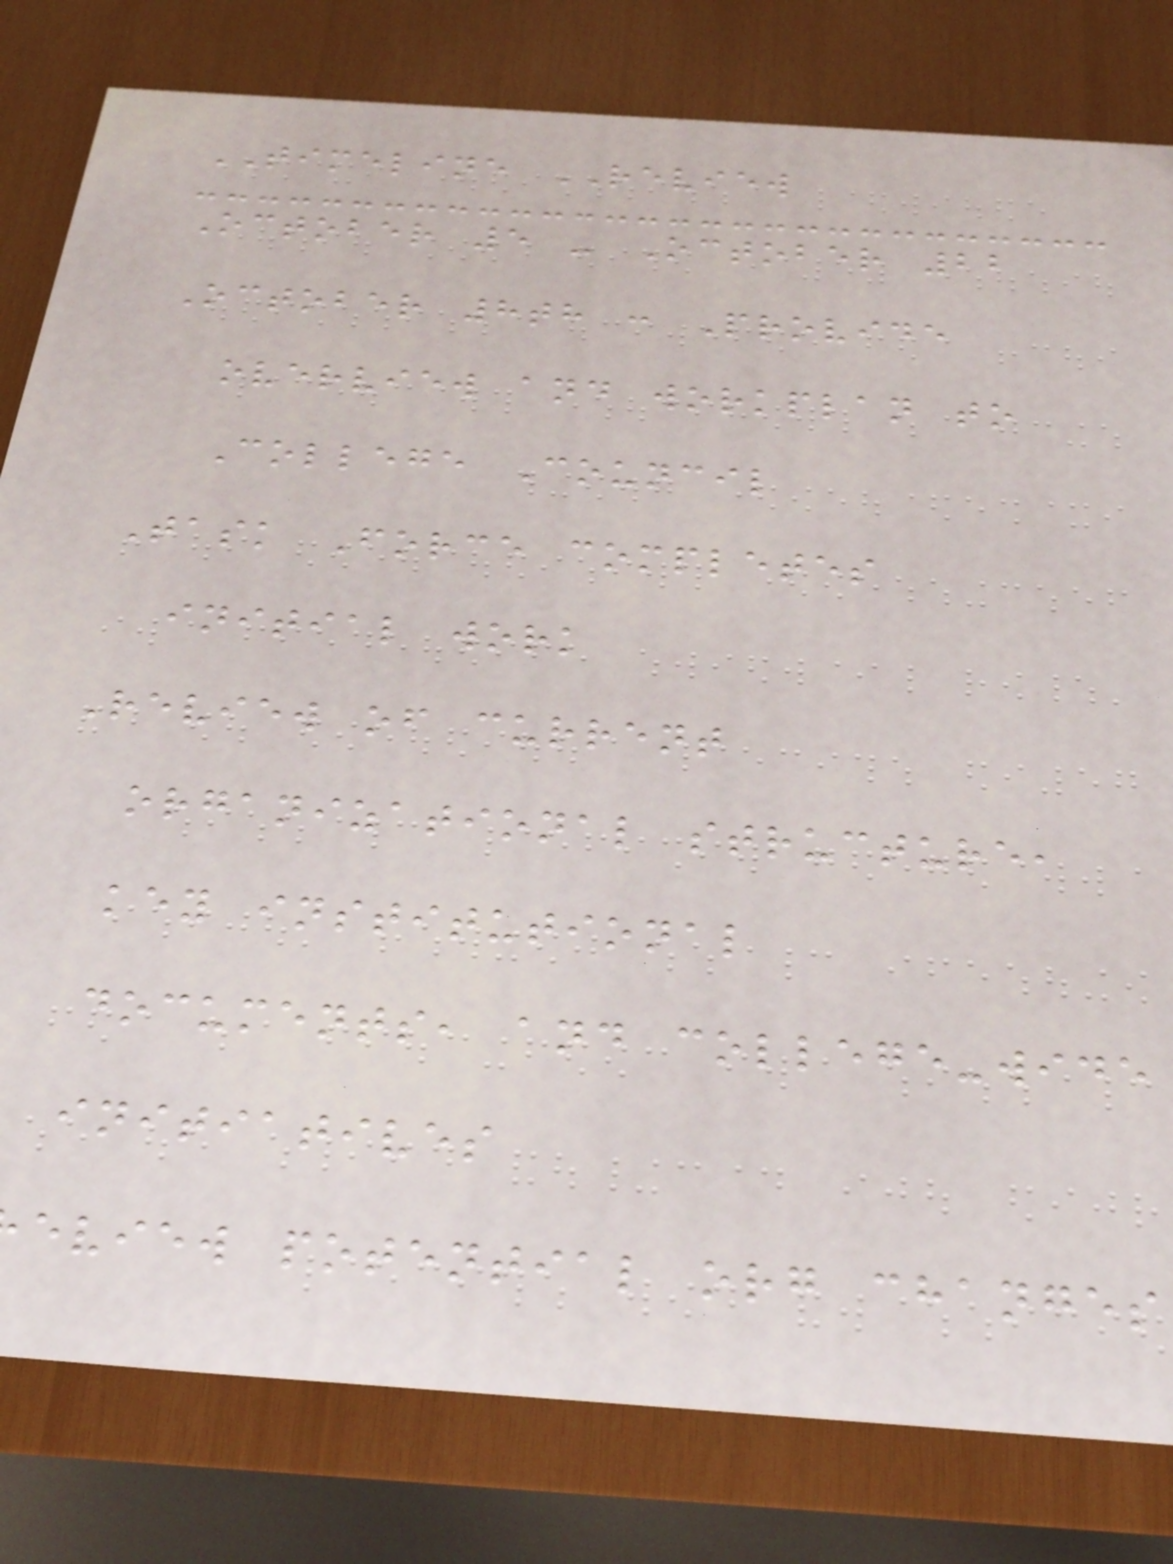TIMELINE REVIEW
October 5 - October 22
October 8th : Provide
overview and workplan to
College Council
Task Force completes
initial work
Review of current
organizational structure,
key institutional
documents, and college-wide
initiatives
eview potential org changes
